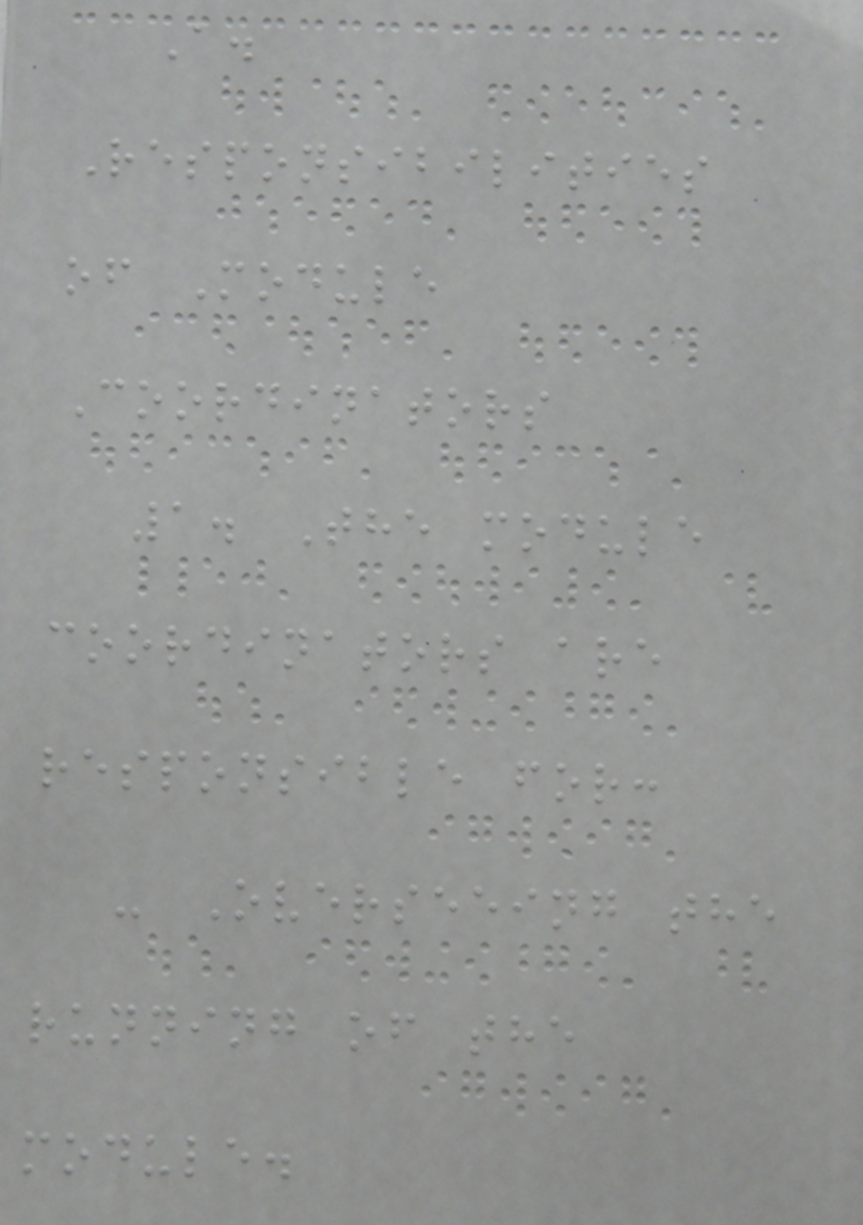A.
Responsibilities
of Module
Coordinators
1. The module
coordinators are
responsible for:
- Overseeing the
running of the
module.
